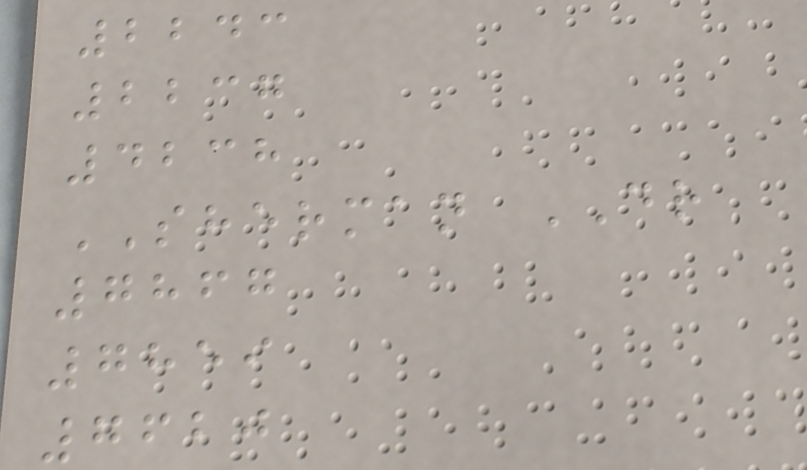2243
2237
4238
SHERMAN DR
7867
7859
7620
